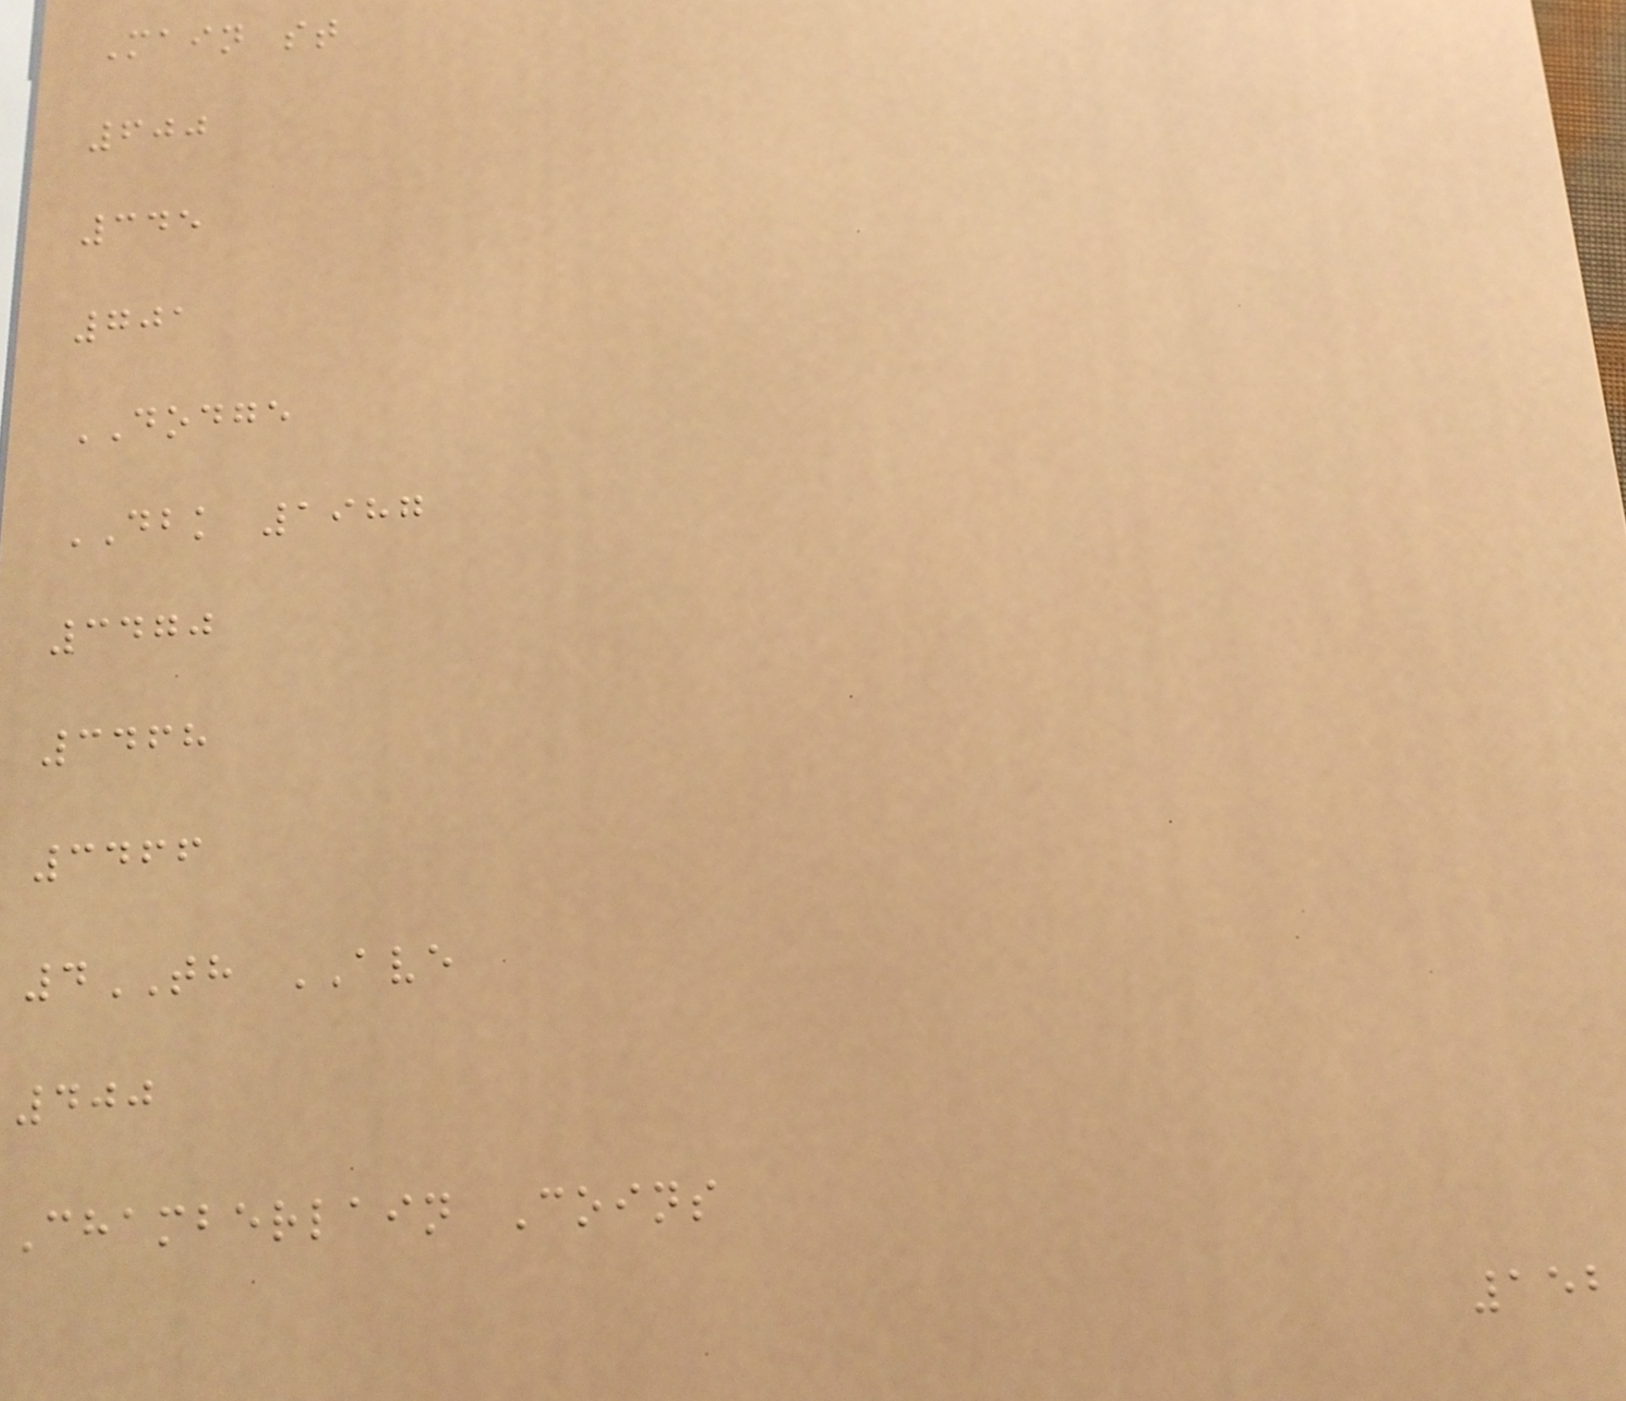Main st
600
345
701
DODGE
DBK 1987
3470
3468
3466
4TH AVE
400
Chamberlain Coins
152
